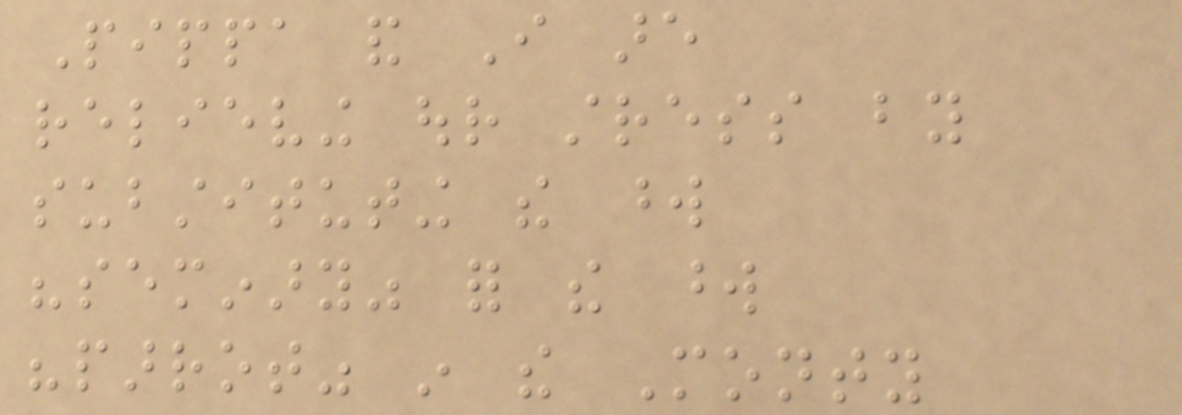Pippa and I are
relieving our stress by
substituting the word
"seminary" for the word
"parrot" in the Monty
